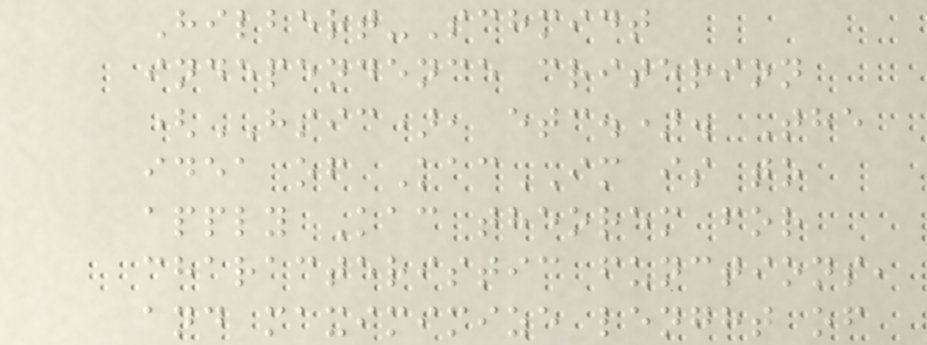Hilbert-Schmidt
independence criterion
(HSIC), etc.). The
idea of KacIM is to
apply Kac theorem for
characteristic functions,
and maximimize lenght of
